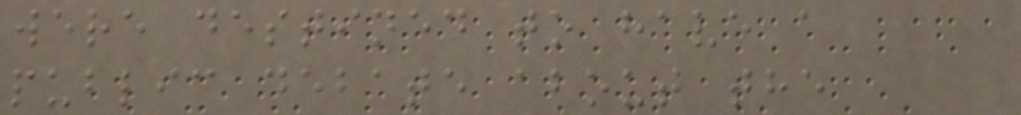were destined to have a
public debate about the
